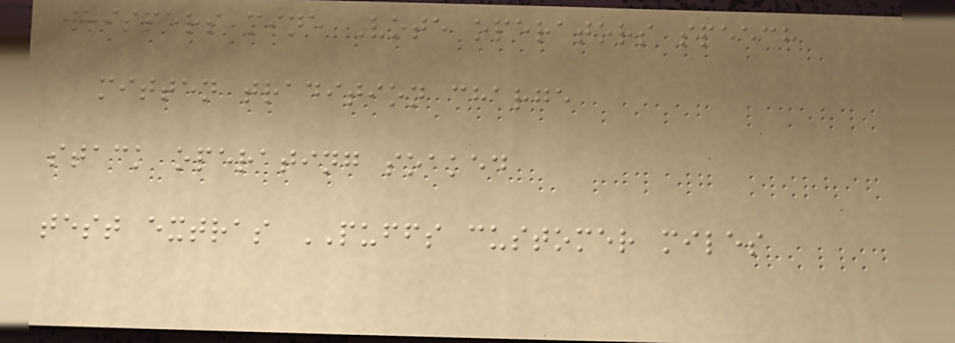whispers mine Vote operators speech
mitten tradition charge
stack operating soaked
test extras PUFFS customer miles
